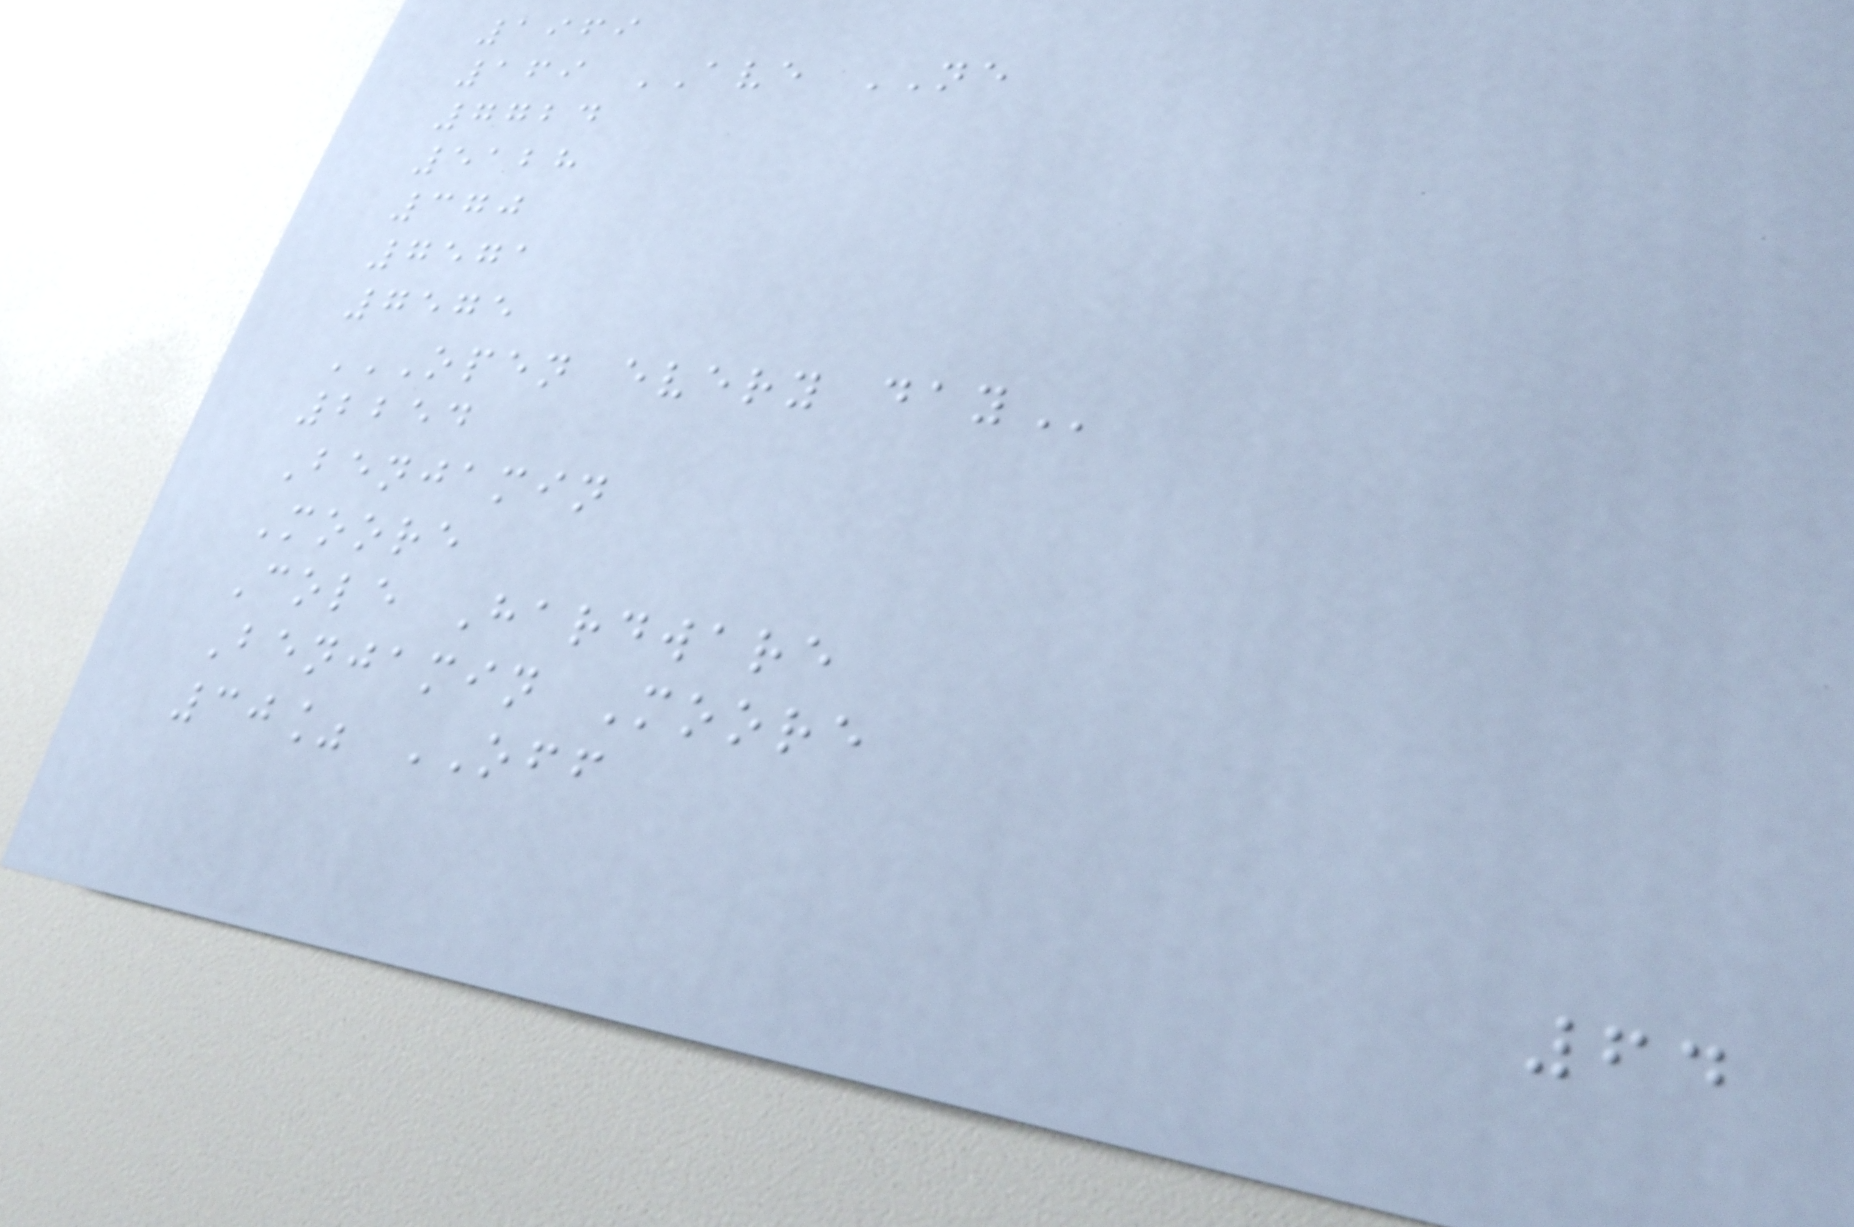1969
169 AVE NE
7724
5128
370
7571
7575
OPEN EVERY DAY
2254
Benjamin
Moore
Cole Hardware
Benjamin Moore
30% OFF
64
